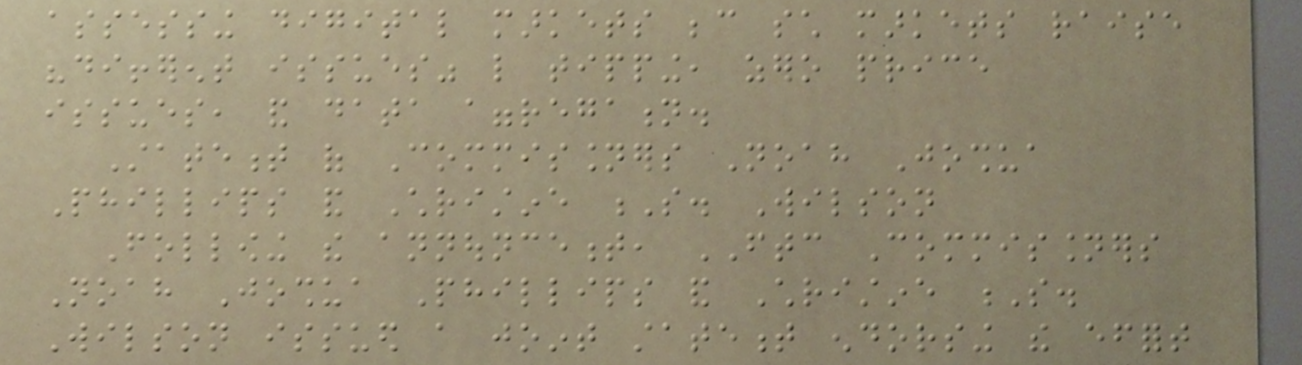assessing digital markets because such markets raise
"different issues" like tipping, zero price
issues, and data aggregation.
Statement of Commissioners Noah Joshua
Phillips and Christine S. Wilson
Following the announcement, FTC Commissioners
Noah Joshua Phillips and Christine S.
Wilson issued a joint statement endorsing the effort
